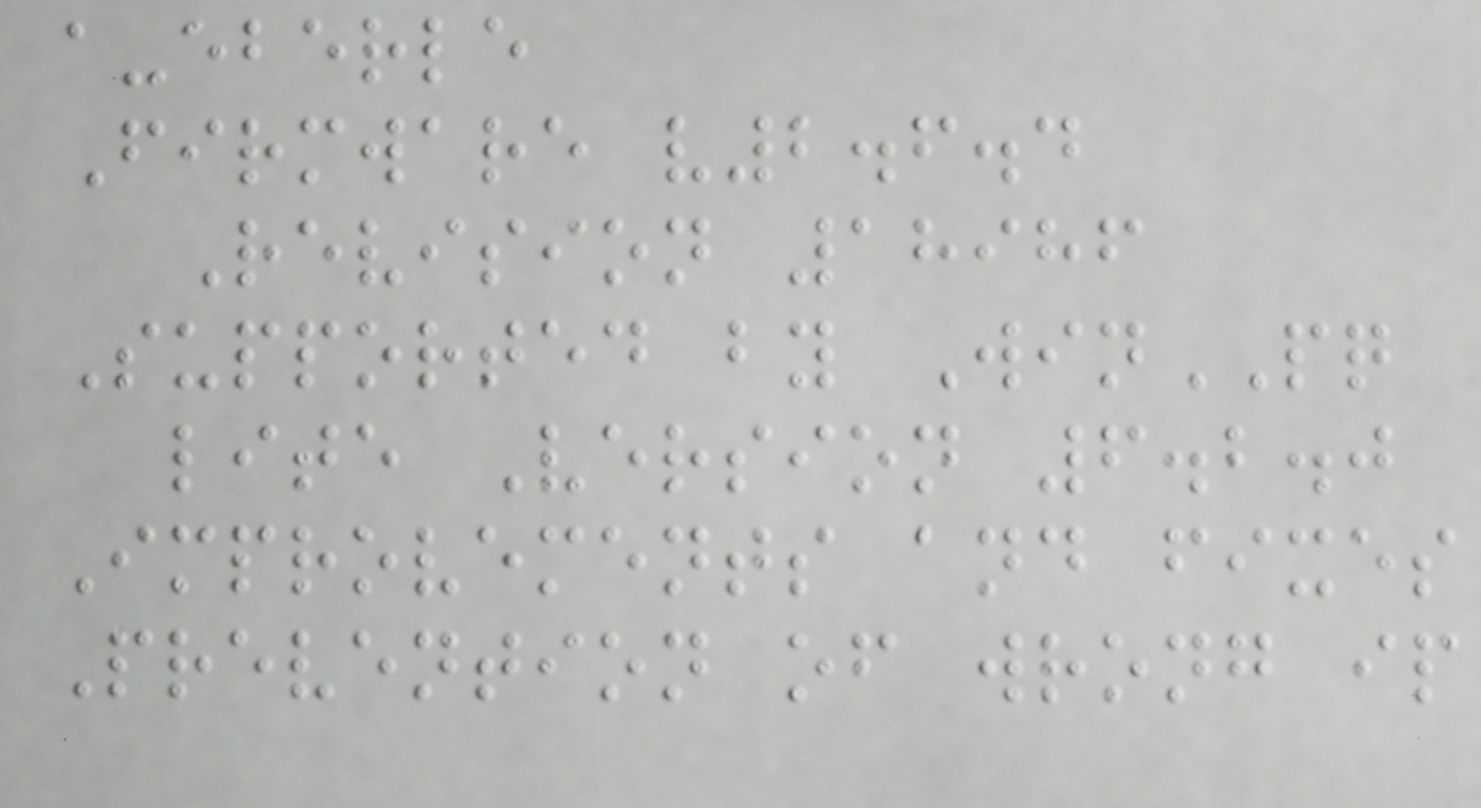a-eberle
Firmware v2.6.4
Revision 18986
Supported by WinPQ
lite Version 6.2.0
Improvements and fixes
Prevention of wrong ip
